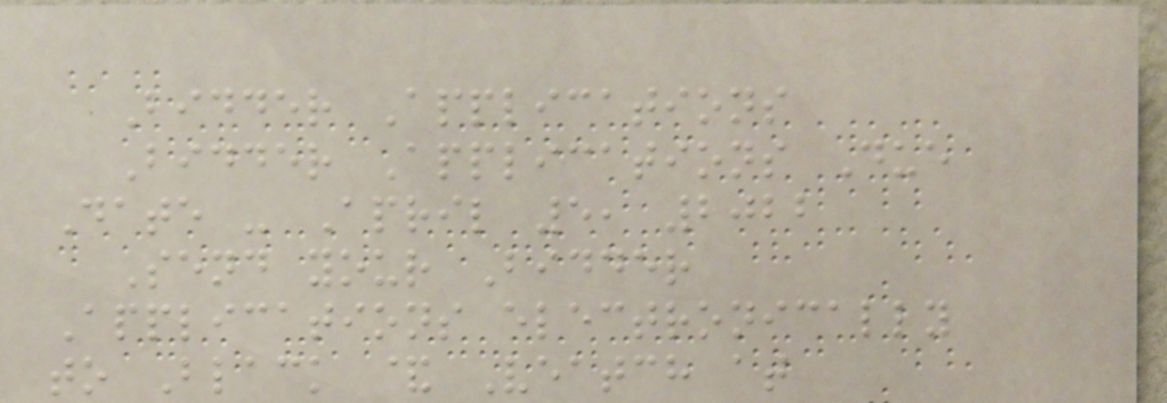Bidder Applications
Bidder Applications Due
Date - April 5, 2022
Send your Bidder
Applications electronically
to Black & Veatch at
